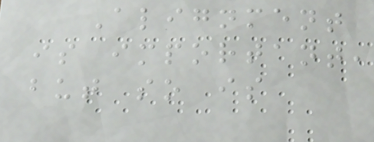Alignment
is important,
but so is
